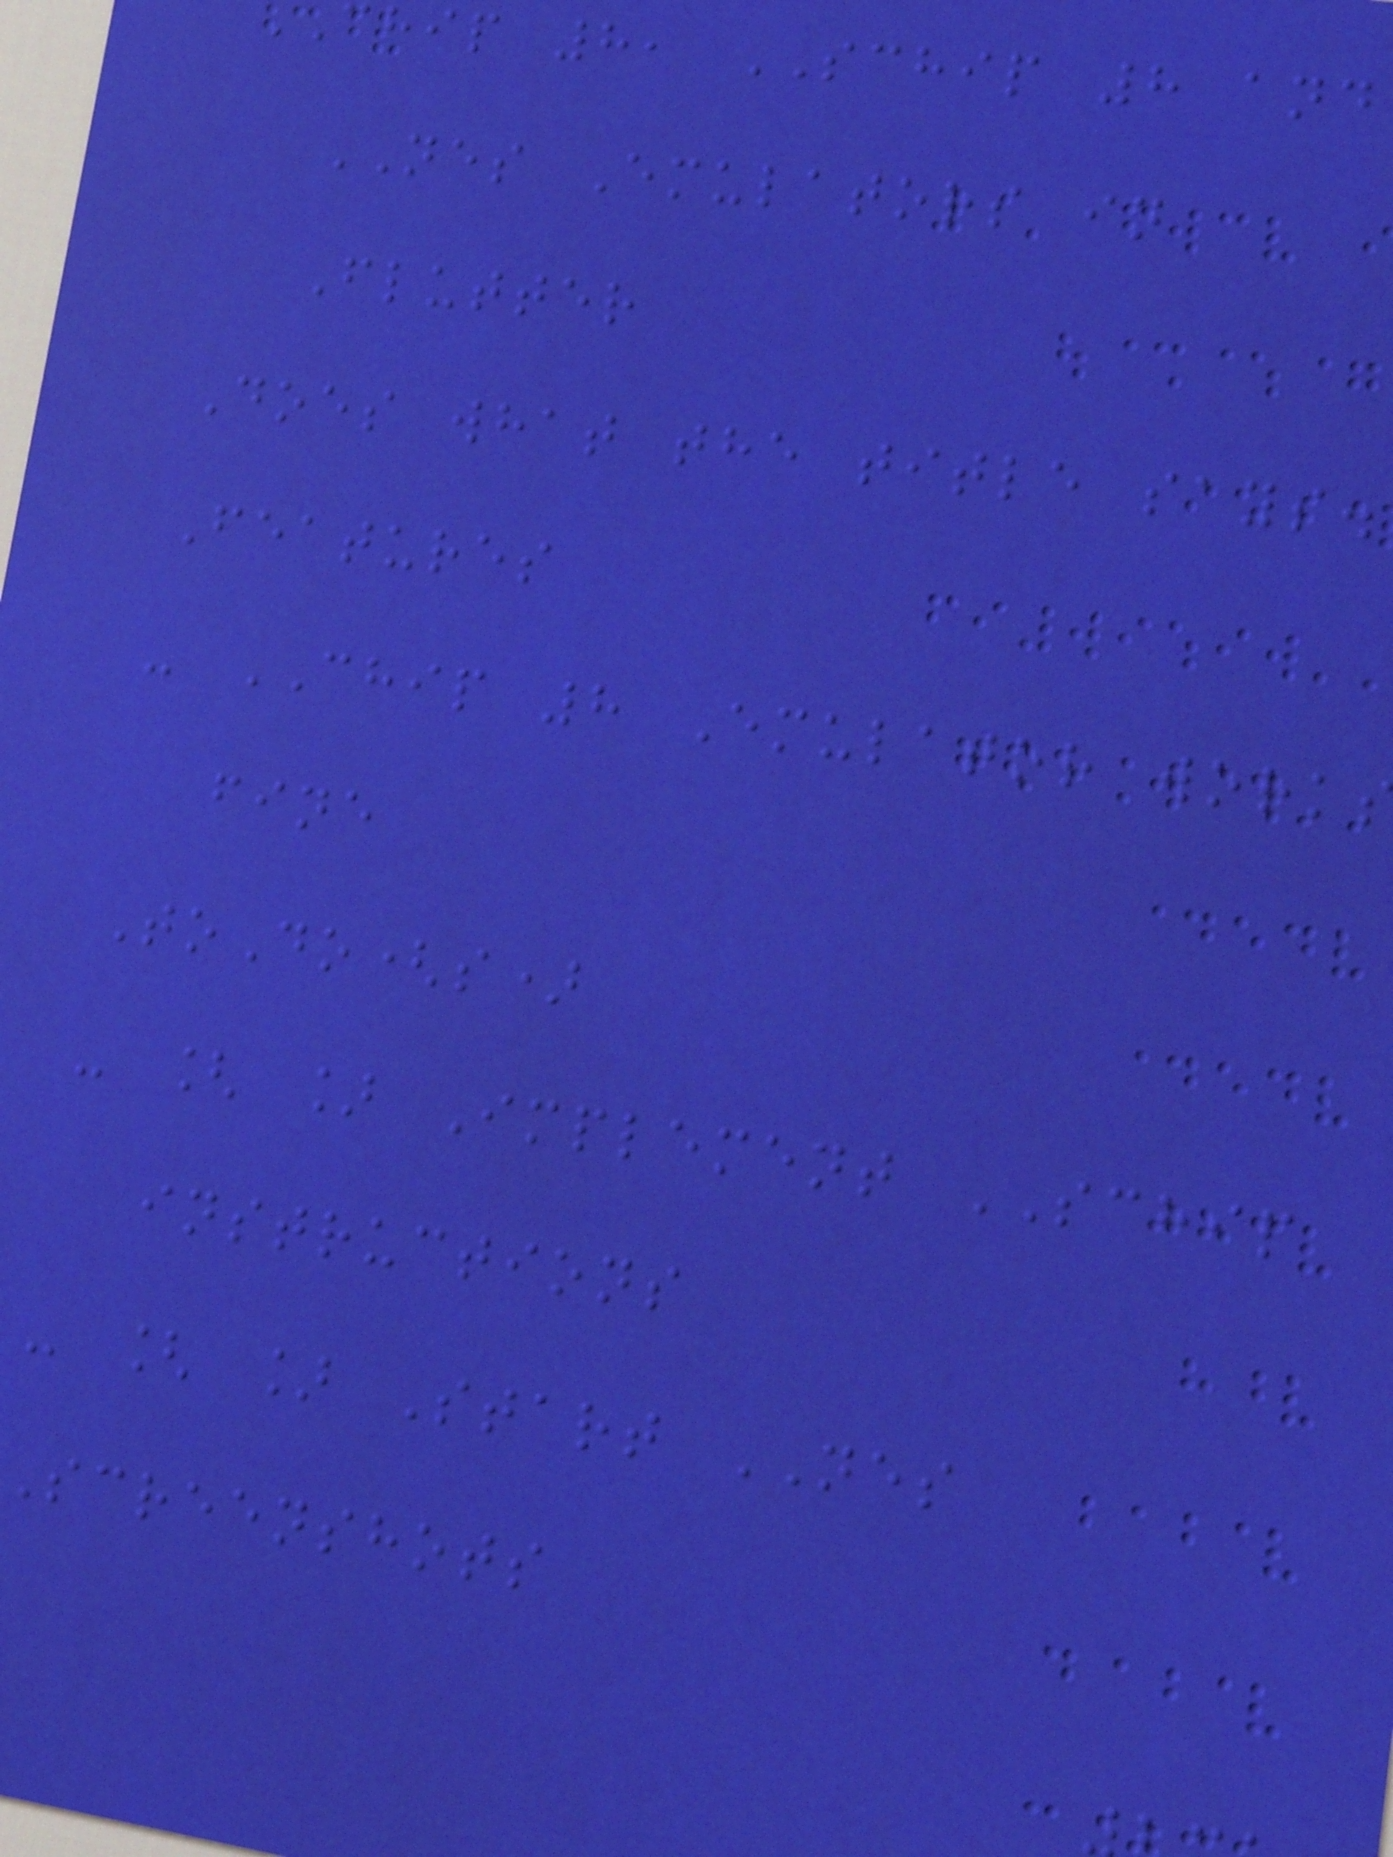chip 8, SCHIP 8 and
NES Emulators in
Flutter
Does what the title says.
Features
- CHIP 8 Emulator work
fine
ToDo(s)
- [ ] Implement SCHIP
instructions
- [ ] Start NES
Screenshots
